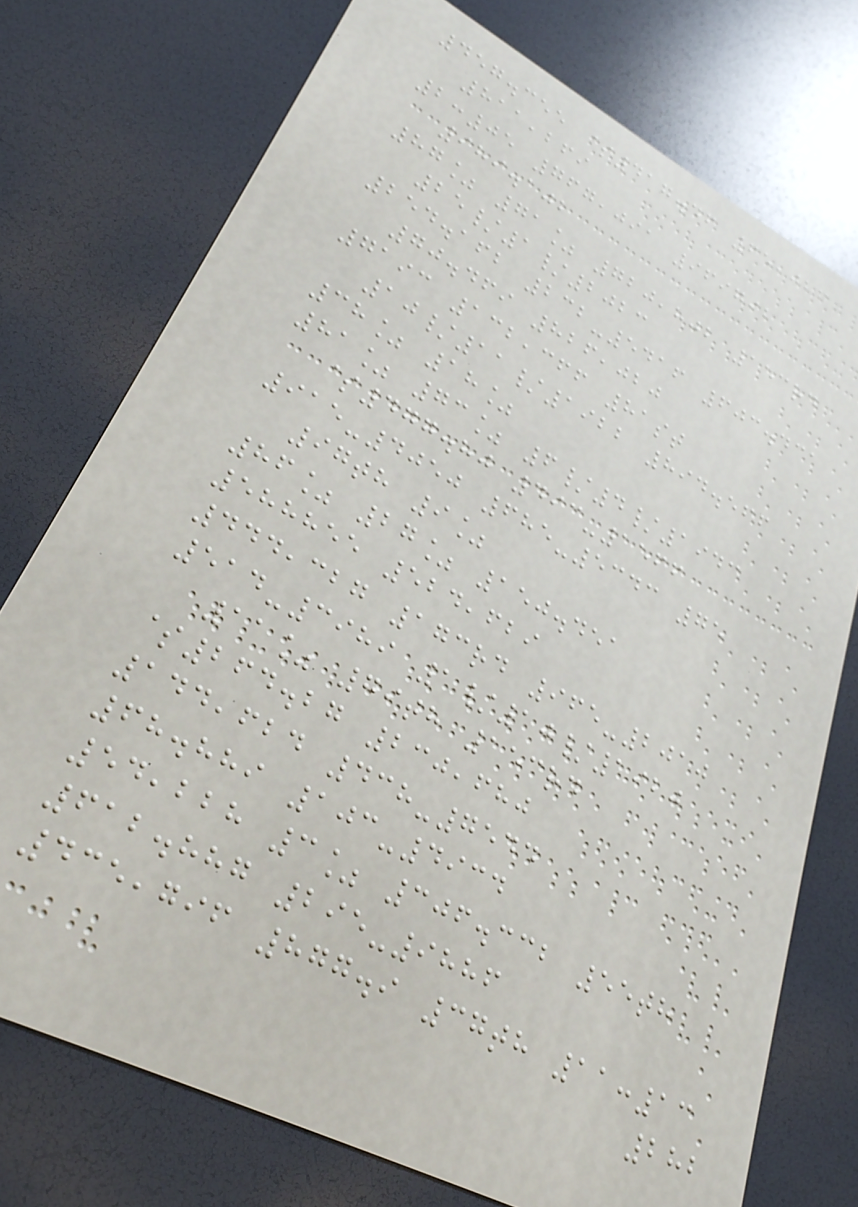457.355 $417.46 65,026
811,269
2:05 767,091 969792
989.102
87% 71% 720,802 153rd
25/1/2023
254.162 232-5416 603.431
70.469 826,020
7193 132,366 81st
10/11/1922 894.566
38% 18%
81% 73% 6/4/1943
$477.80 493-1566
915-4050 685-5343 75
97th 9%
86% 27% 150.451
588855 524,629
444,327 173rd 965-2010
514-3989 1/10/1920
11% 79th 153rd
$264.27 230,680
144,624 438-7544
68.889 103-4934
54,228 3% 306.332 55th
612.887 295-9886
435,796 877.9 37th 11:13
282
